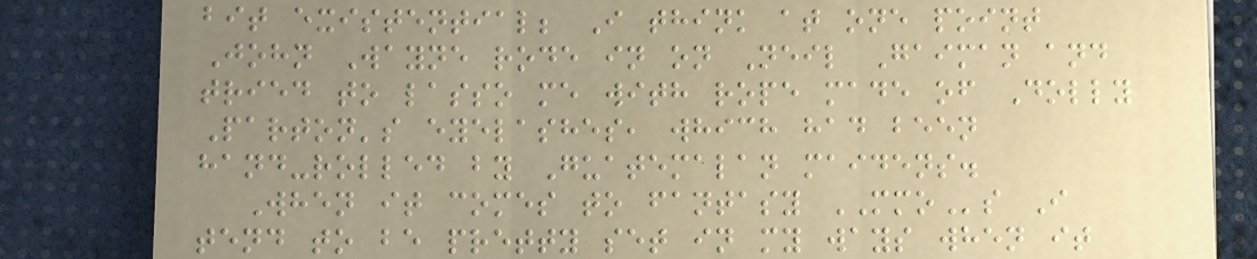bit existential; I think at one point
John Wayne rode in on Neil Gaiman and
tried to lasso me with rope made of Dolly
Parton's eyelashes, which had been
hand-rolled by Guatemalan maidens.
When it comes to fantasy MMOs I
tend to be pretty set in my ways when it
